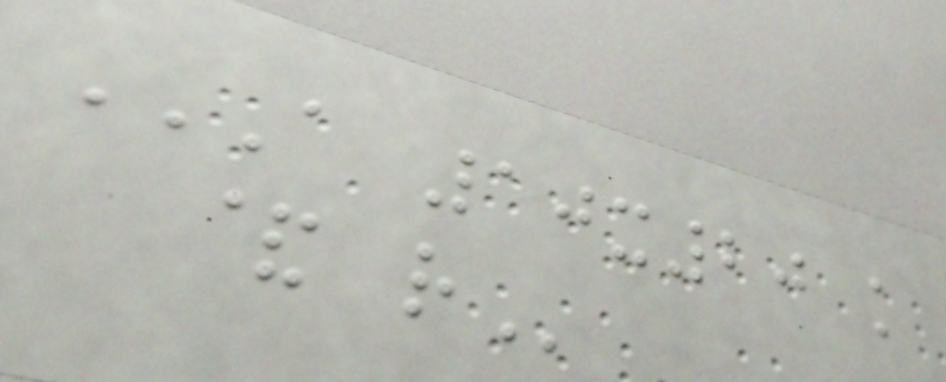A 10X20 K
& R
